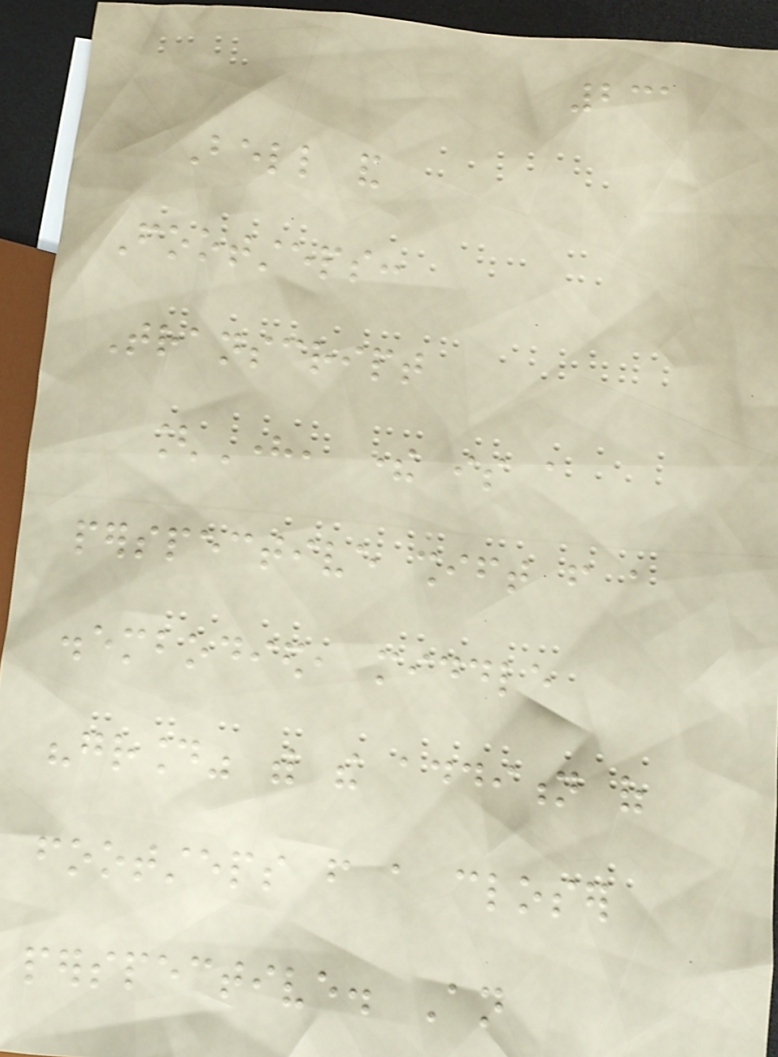231
Bell and
Footsteps:
Transcript
[Here, there is a
perspective shift from a
disembodied, middle
"ground" with the addition of
footsteps from a closer
perspective. An
